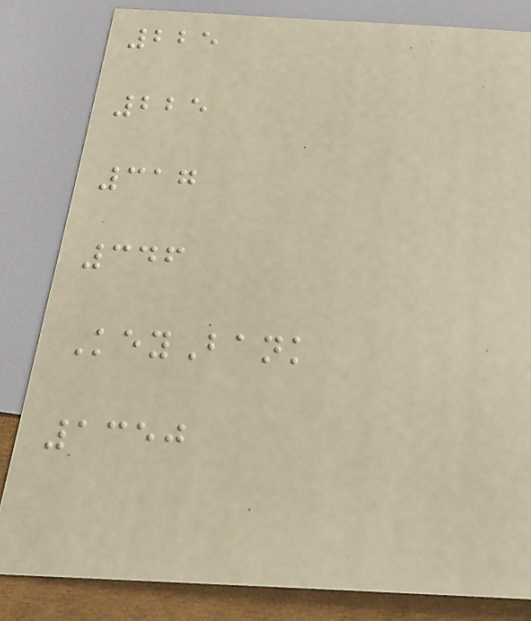225
225
317
346
KeyBank
1350
